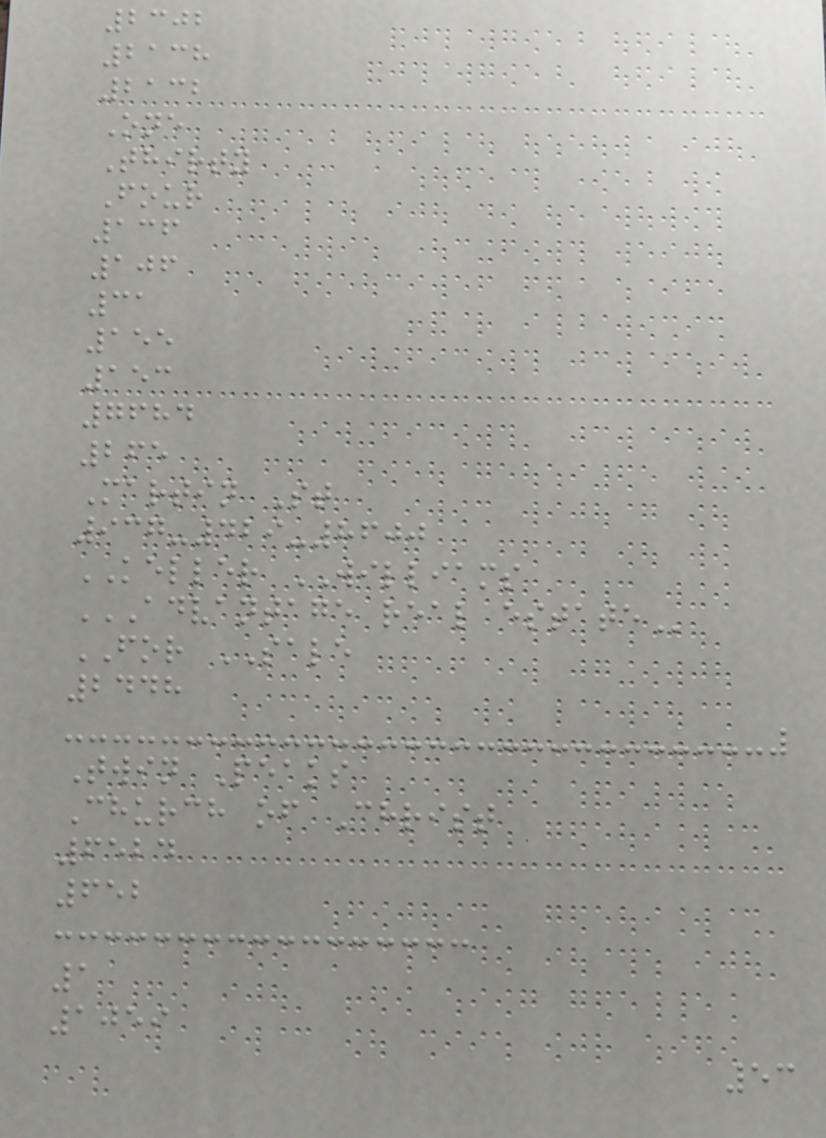2302
2138
2132
One
Thirty
Four
136
106
31
155
153
7684
265
Martin St
937-429-8600
KELLER WILLIAMS
ADVANTAGE REAL ESTATE
FOR SALE
2448
Twin Peaks
Church of Christ
6524
652
1
1059
53
